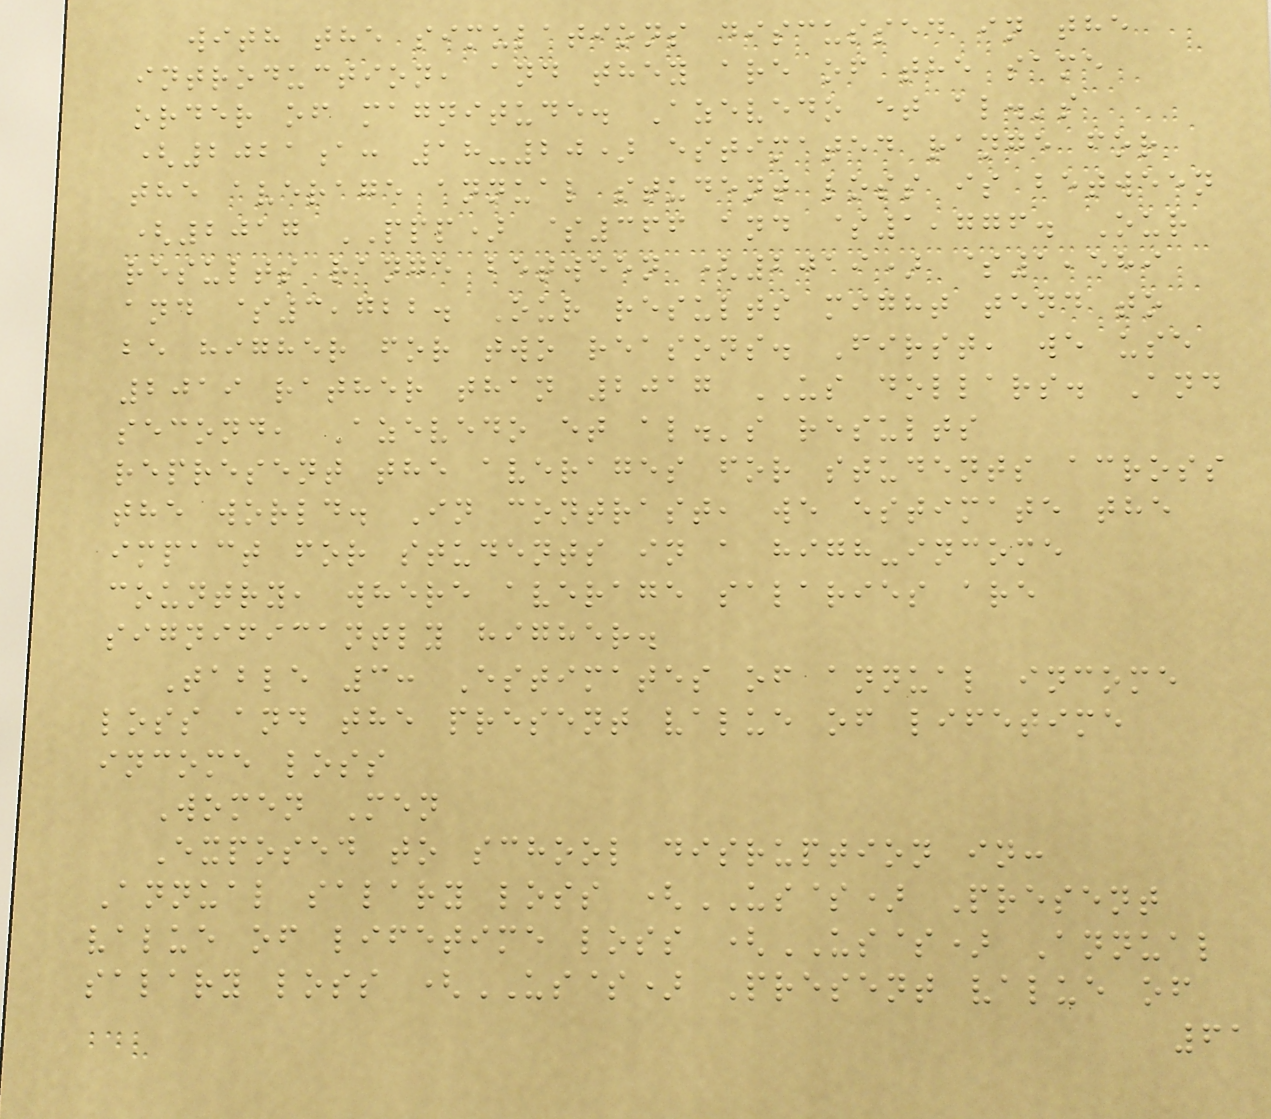with the simulations discussed in the
introduction, and they are of the same
order of magnitude. Azevedo et al.'s
(2021a: 18-20) estimated range for
the average annual student loss is between
(2017 PPP) $366 and $1,776. Our
results range between (2019) $1,589
and $3,722. Our results might tend to
be higher for two reasons. First, we use
2019 rather than 2017 US dollars. And
second, Azevedo et al.'s results
represent the averages for students across
the world. In contrast, we estimate the
impact for students in a high-income
country, where average salaries are
significantly higher.
Table 3: Estimates of annual income
loss and the present value of lifetime
income loss
Women Men
Exposed to school disruption in:
Annual salary loss (US$) Present
value of lifetime loss (US$) Annual
salary loss (US$) Present value of
61
